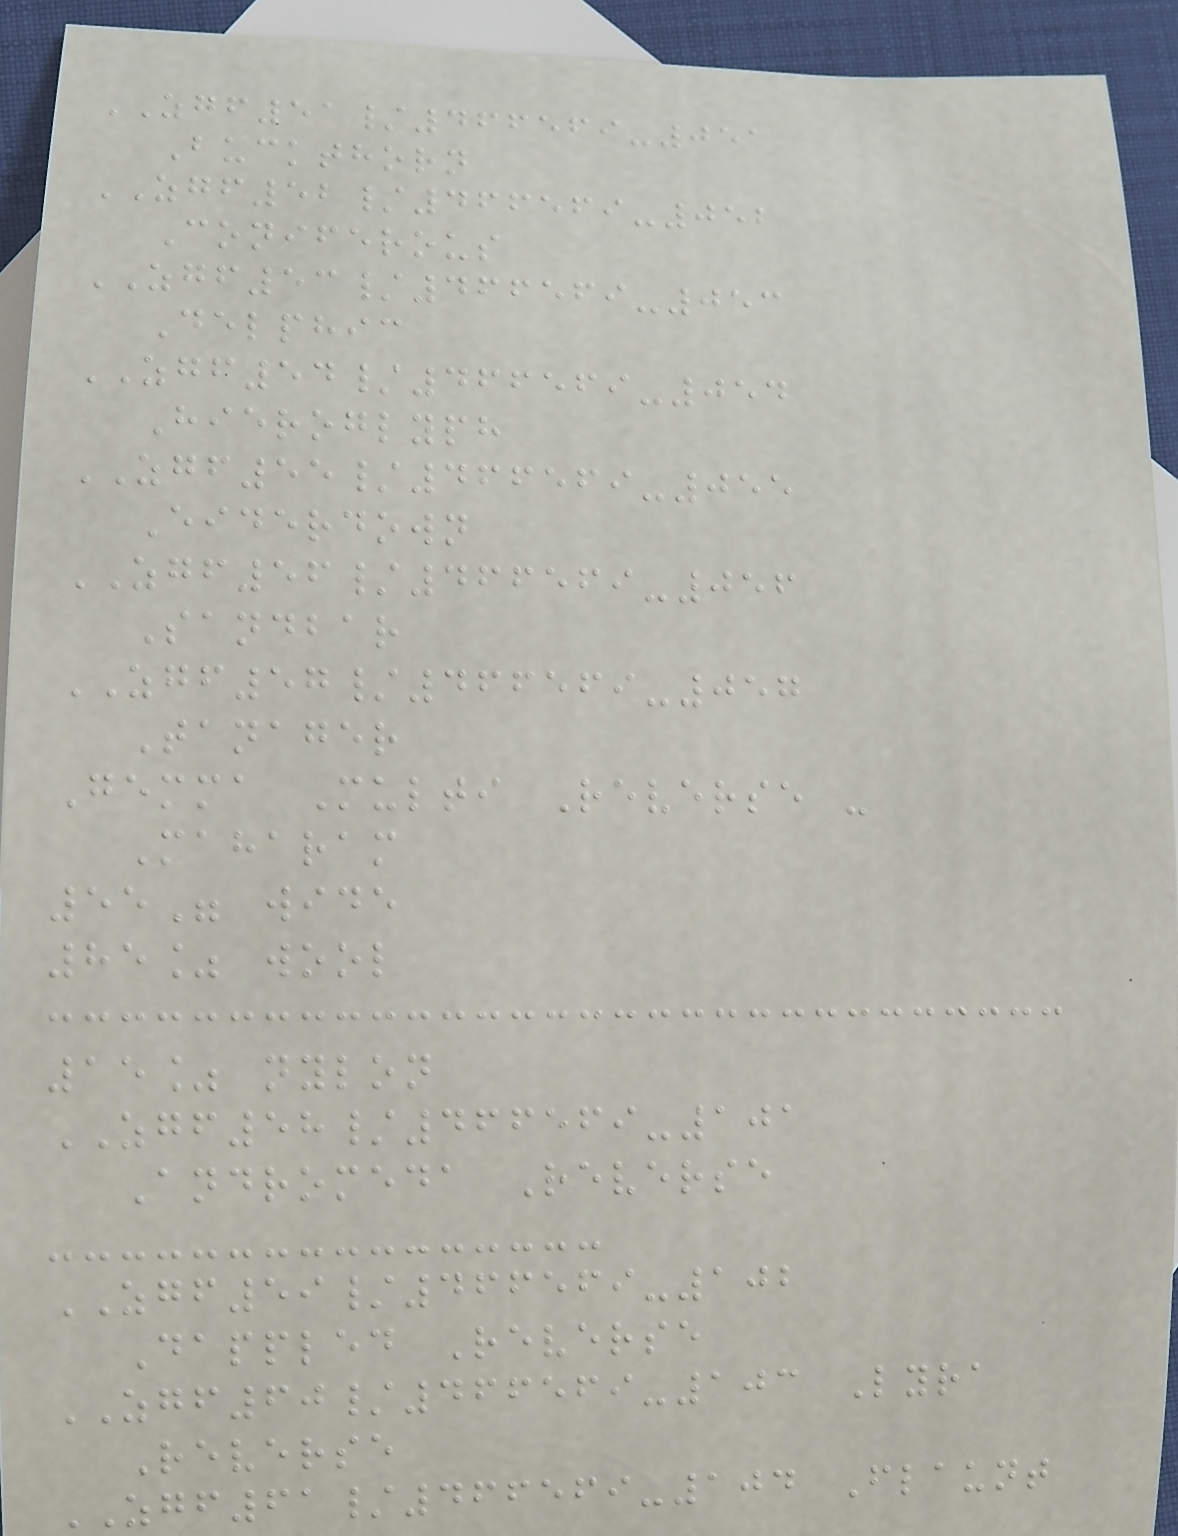ZGF51/466569-051
Buckthorn
ZGF52/466569-052
Coniferous
ZGF53/466569-053
Delphic
ZGF54/466569-054
Hieroglyph
ZGF55/466569-055
Eiderdown
ZGF56/466569-056
Sandbar
ZGF57/466569-057
Tanager
Gemma Multi Reverse -
Maharam
55" wide
85% wool
15% nylon
ZGF58/466569-101
Andromeda Reverse
ZGF59/466569-102
Dappled Reverse
ZGF60/466569-103 Lyra
Reverse
ZGF61/466569-104 Flaunt
